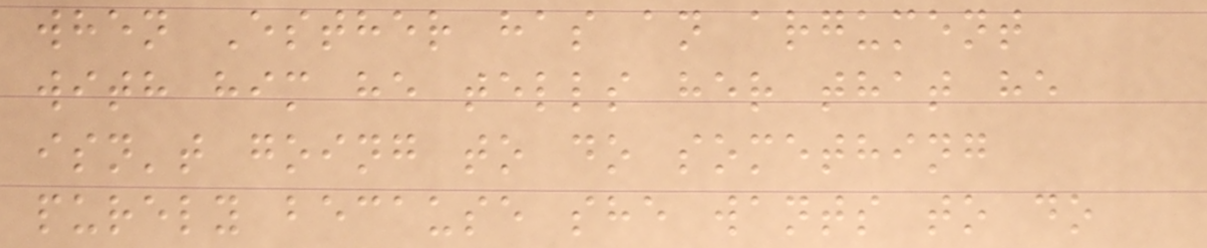when Esther has an argument
with him he tells her that he
isn't going to do something
purely because she wants to do
